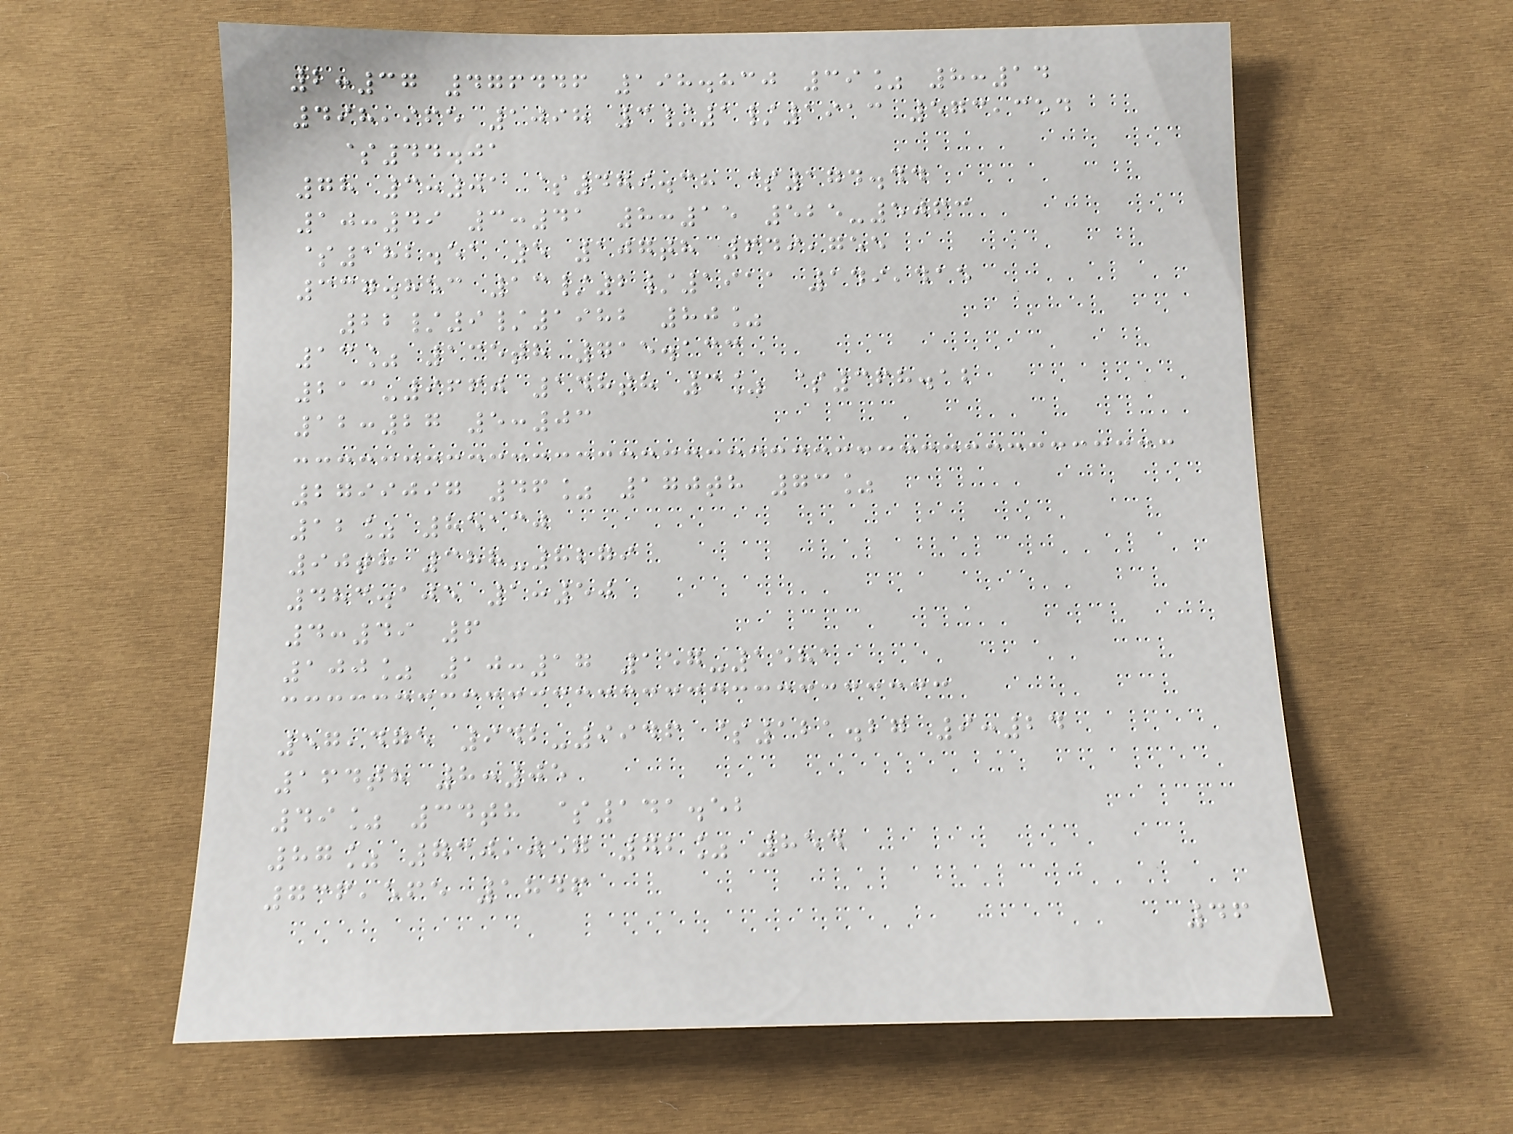2:37 476446 198.830 39% 8:14
498,965 1098 3/1/1913 573,354
$44.01
78 3:01 $479.38 $174.44
10:49 3:41 8:15 525-5063
$182.51 5 107th 649,755
337.853 13/2/1911 149,415
22/9/1982 80%
13% 135th 715.133
213-9660 148th 3% $368.12
12:27 5:03
2799097 46% 170th 73%
12% 85130
90th 388-8279
483.105 1:50
4:49 6
100% 10:17 157-1581
57,475 942-9946 $121.27 9:24
164th 8:05
49% 34th $141.52
87% 730,057 72% 854
736,565 1846
46
